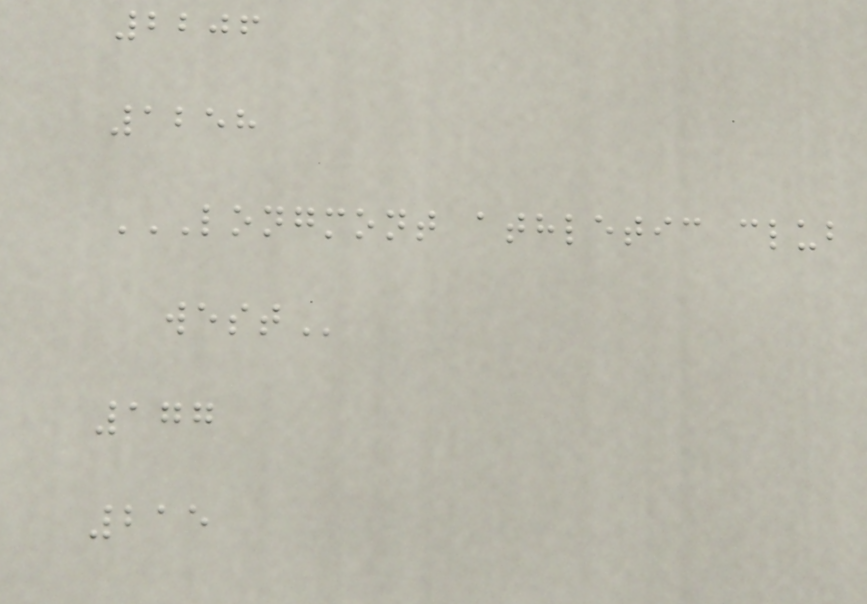2206
1258
LONGMONT ATHLETIC CLUB
WEST
177
215
